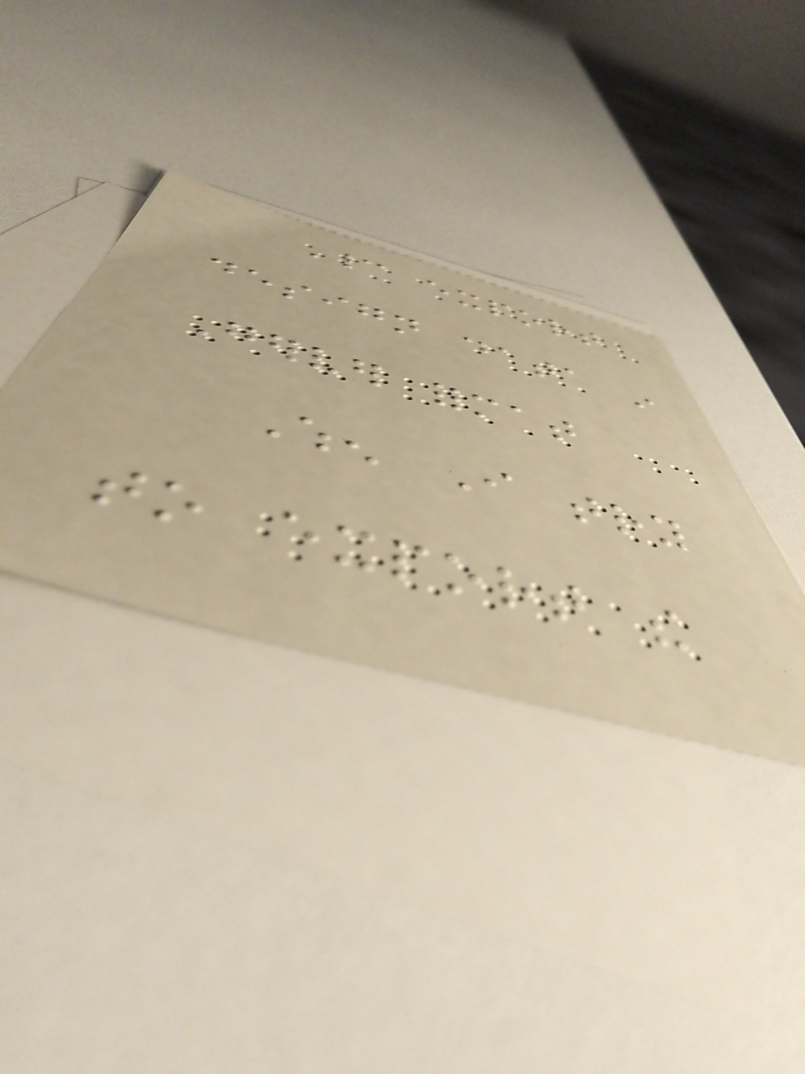Cannot export
design data in
Gerver format
When I try
to export the
